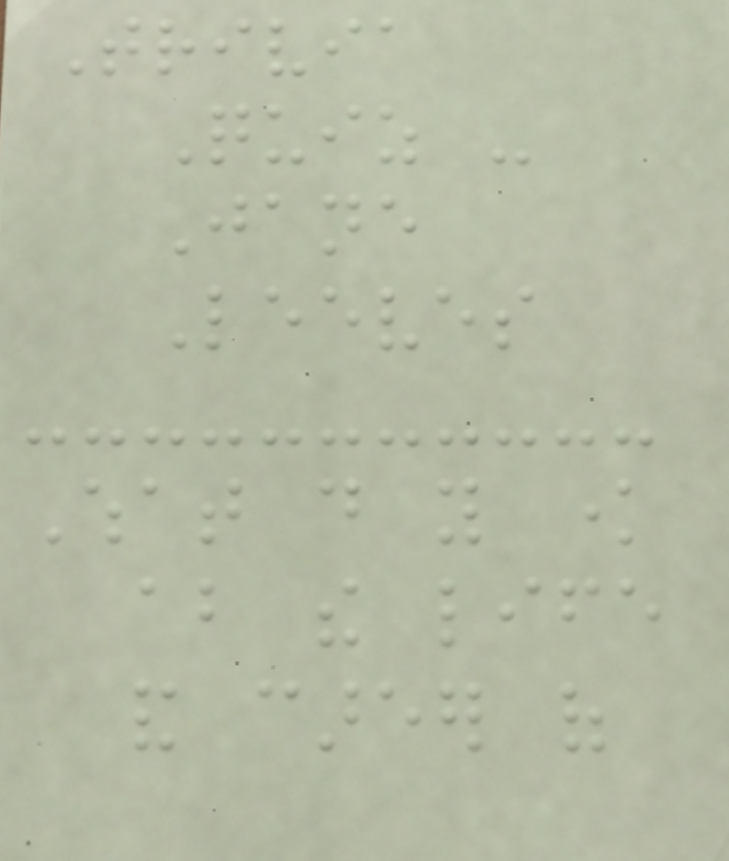Trivia
Quiz -
Jane
Leeves
What do you know
about the life
and career of
